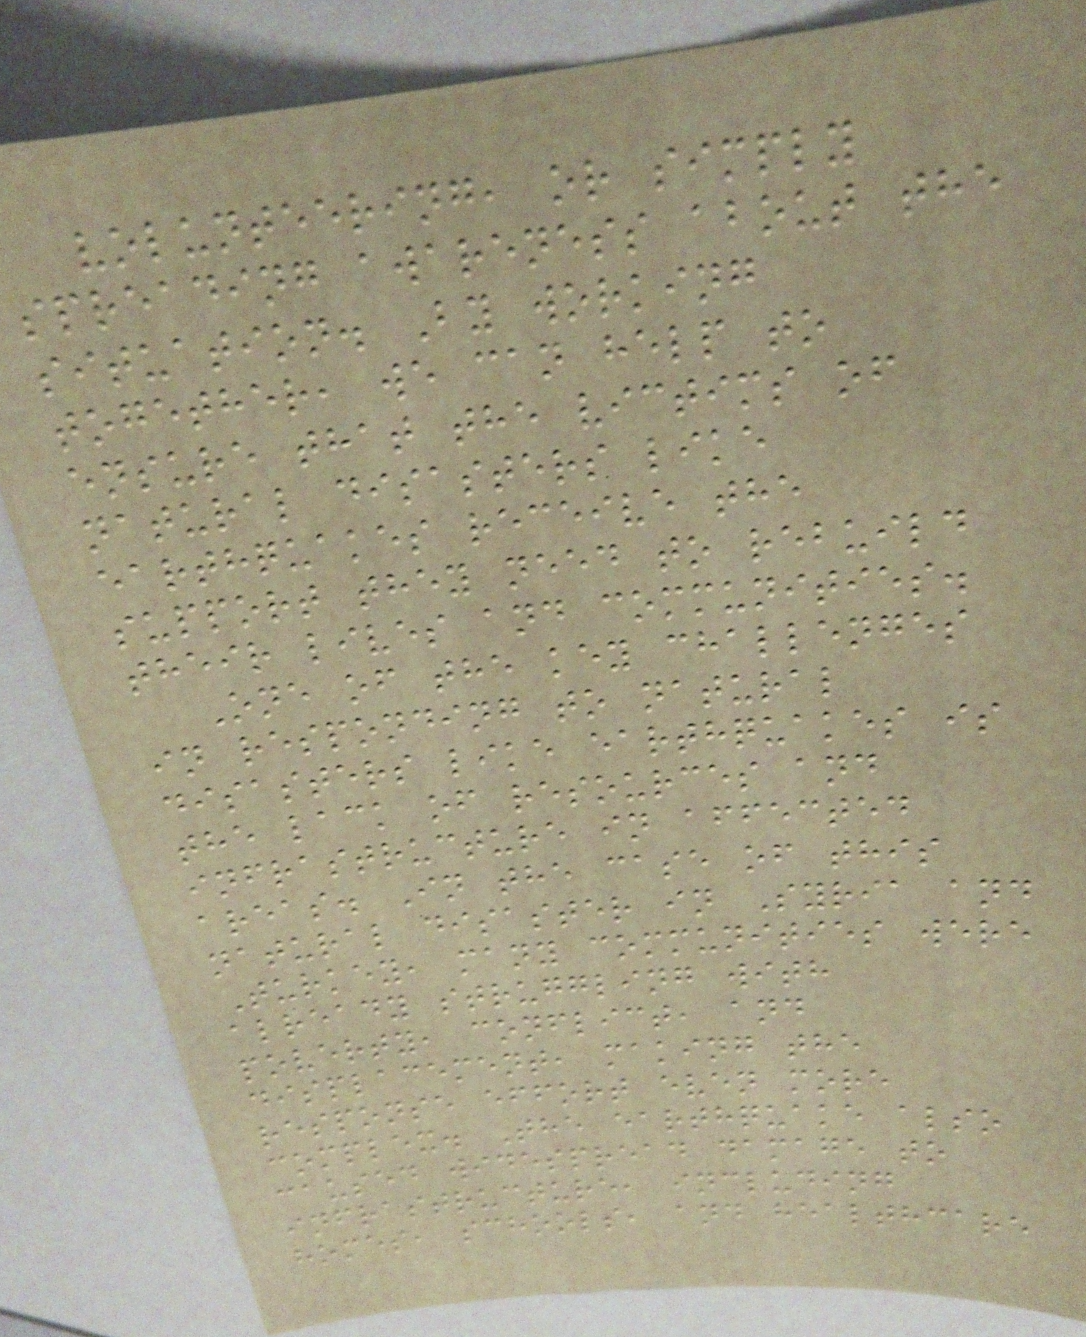volunteering, or simply
spreading awareness about the
situation. By working
together, we can help to
ensure that the victims of
natural disasters like
earthquakes receive the
support they need to rebuild
their lives and communities.
One of the key challenges
in responding to natural
disasters like earthquakes is
the lack of resources and
infrastructure in affected
areas. In the case of this
natural disaster in Syria and
Turkey, many communities were
already struggling with
poverty, conflict, and
displacement, making the
response effort even more
complex. The earthquake also
caused widespread damage to
infrastructure, including
homes, schools, and healthcare
